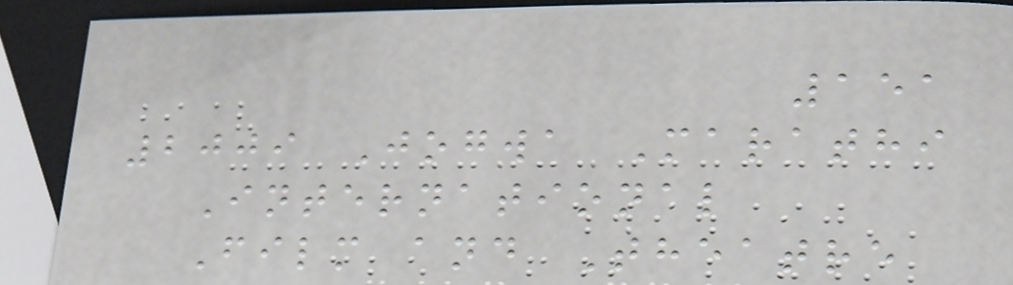151
2009 Jogwa Marathi
International
Film and Theatre
